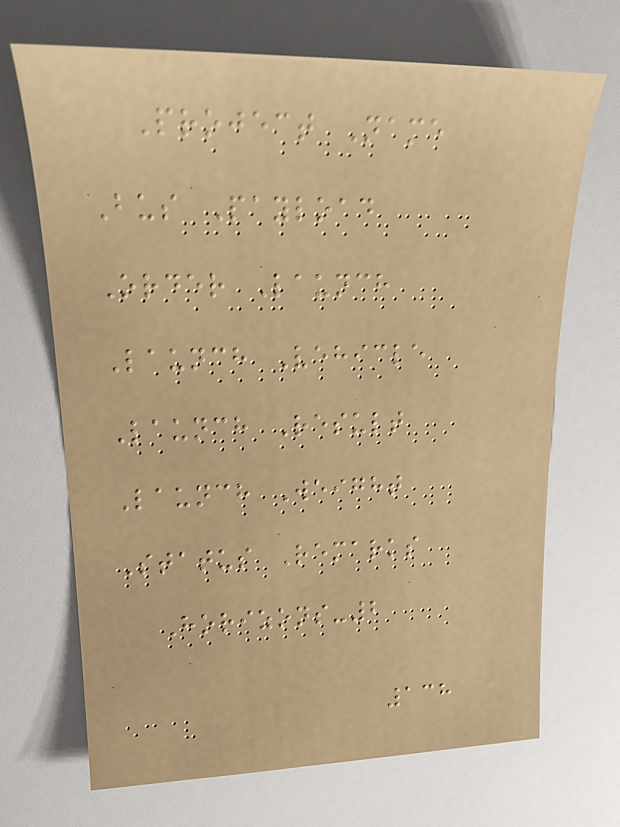Project Name
Bus Payload
Order Launch
Launch Vehicle
Launch Result
Launch Weight
Status Remarks
Horizons-2
138
